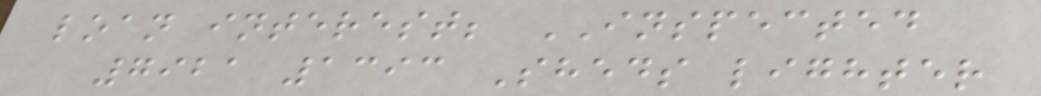loan interest; INSPECTED
7921 1393 Sheds lighter
